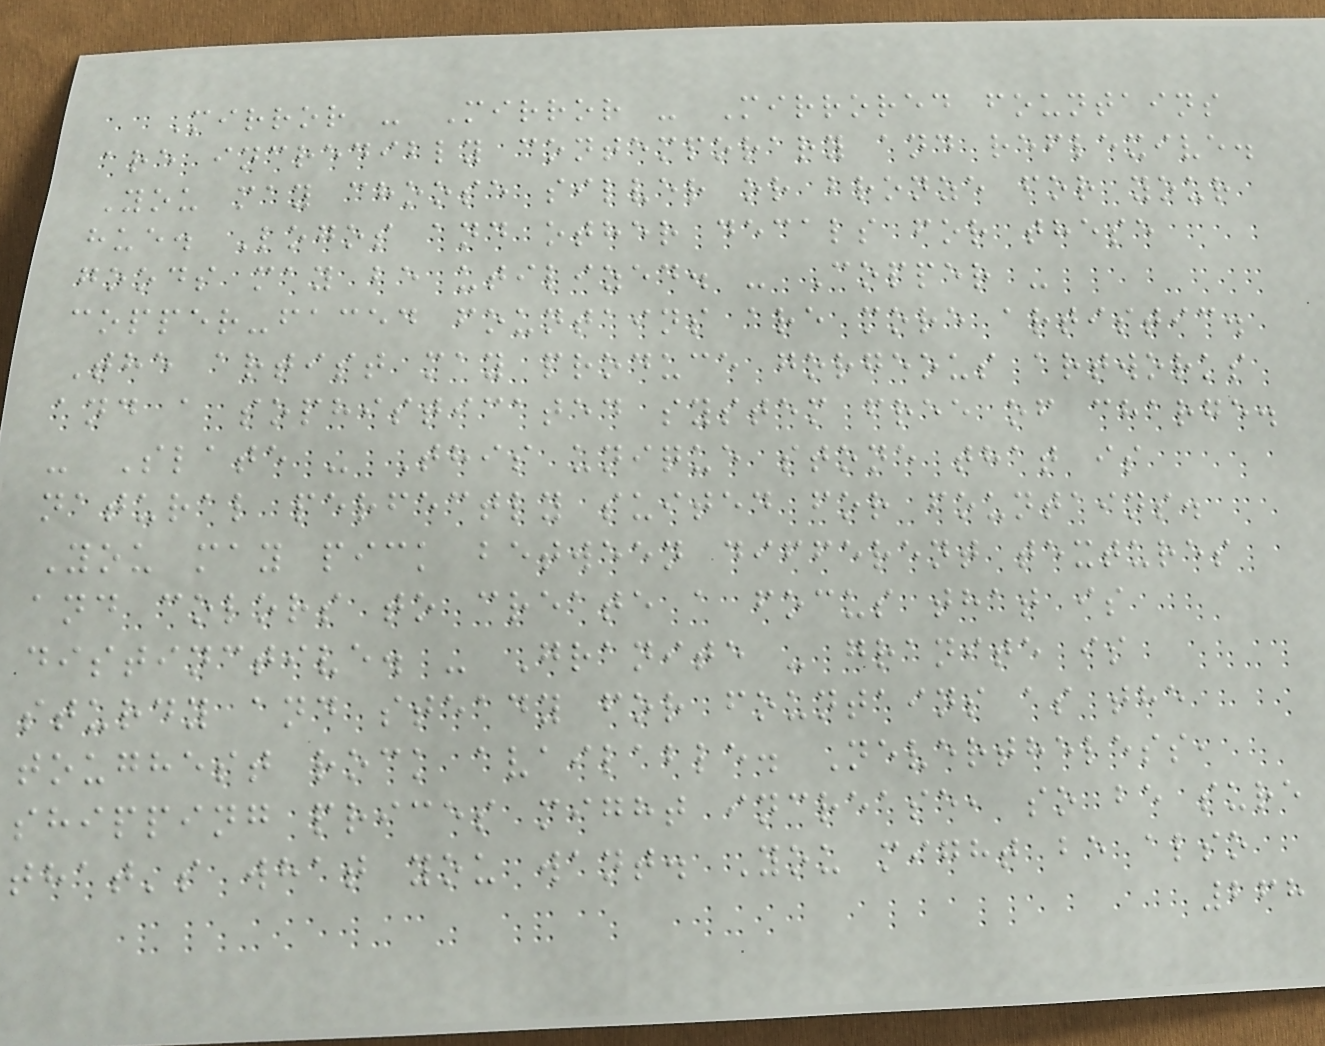Mirror - Mirror - Mirrored fountains
are incredibly contemporary and reflexive.
You may choose silver or bronze for your
hue. Logos and other decals for these
goods may be utilized. - Copper -
copper-faced fountains are more artistic.
The artist may produce gorgeous artworks
and a sophisticated system free of charge.
- Slate - This unique stone that is
natural perfectly suited for fountains.
You may pick between different textures
and colors to create a focus that is
distinctive. - Granite - granite is
sturdy and steady for fountains as the
toughest rock available. Nevertheless,
shipping prices might increase, so be sure
that's what you want. You might be also
268
